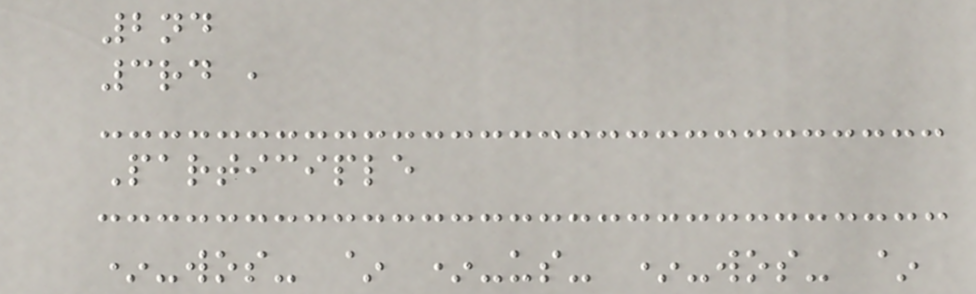2nd
3rd ,
Participle
*-wos- ~ *-us- *-wos- ~
